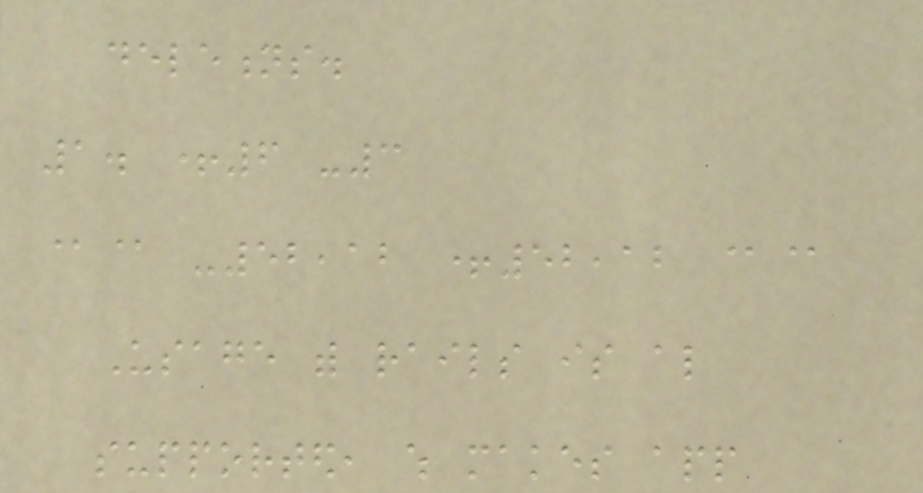deletions.
1. +6 -3
@@ -52,12 +52,12 @@
Usage with rails is also
supported, which makes app
